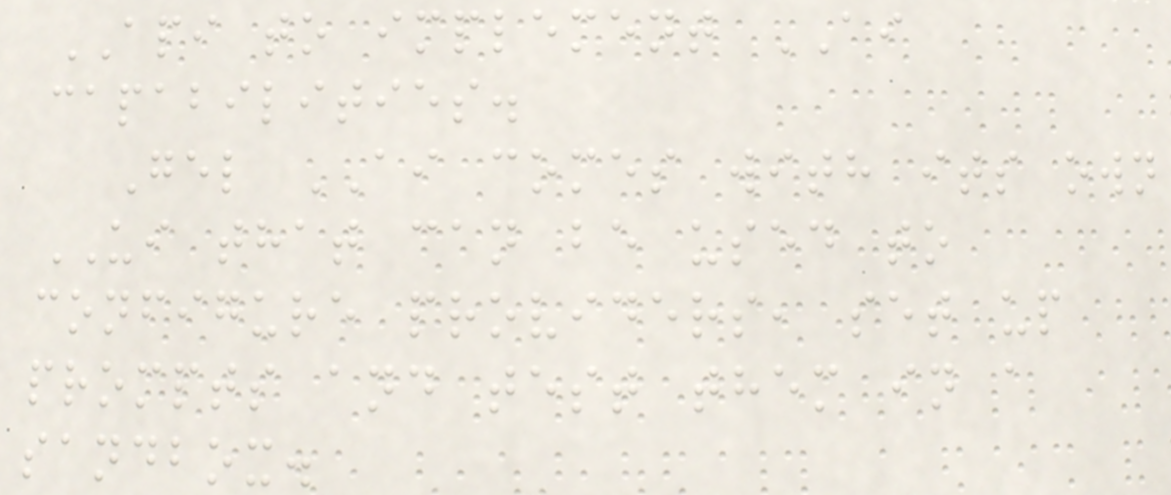API to implement AI
capabilities.
Gel AI comes with its own
UI that can be used to
configure providers, set up
prompts and test them in a
sandbox.
